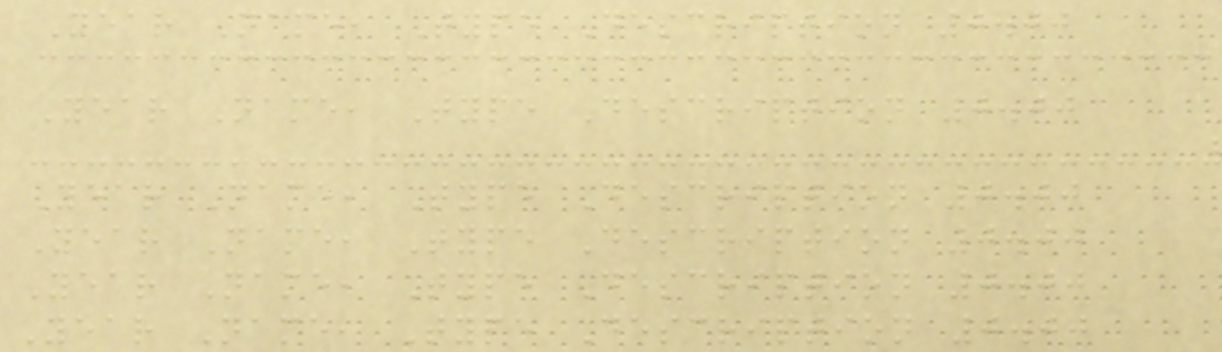Year Name, Type Description 0.00
Year Name, Type Description 0.00
Year Name, Type Description 0.00
Year Name, Type Description 0.00
Year Name, Type Description 0.00
Year Name, Type Description 0.00
